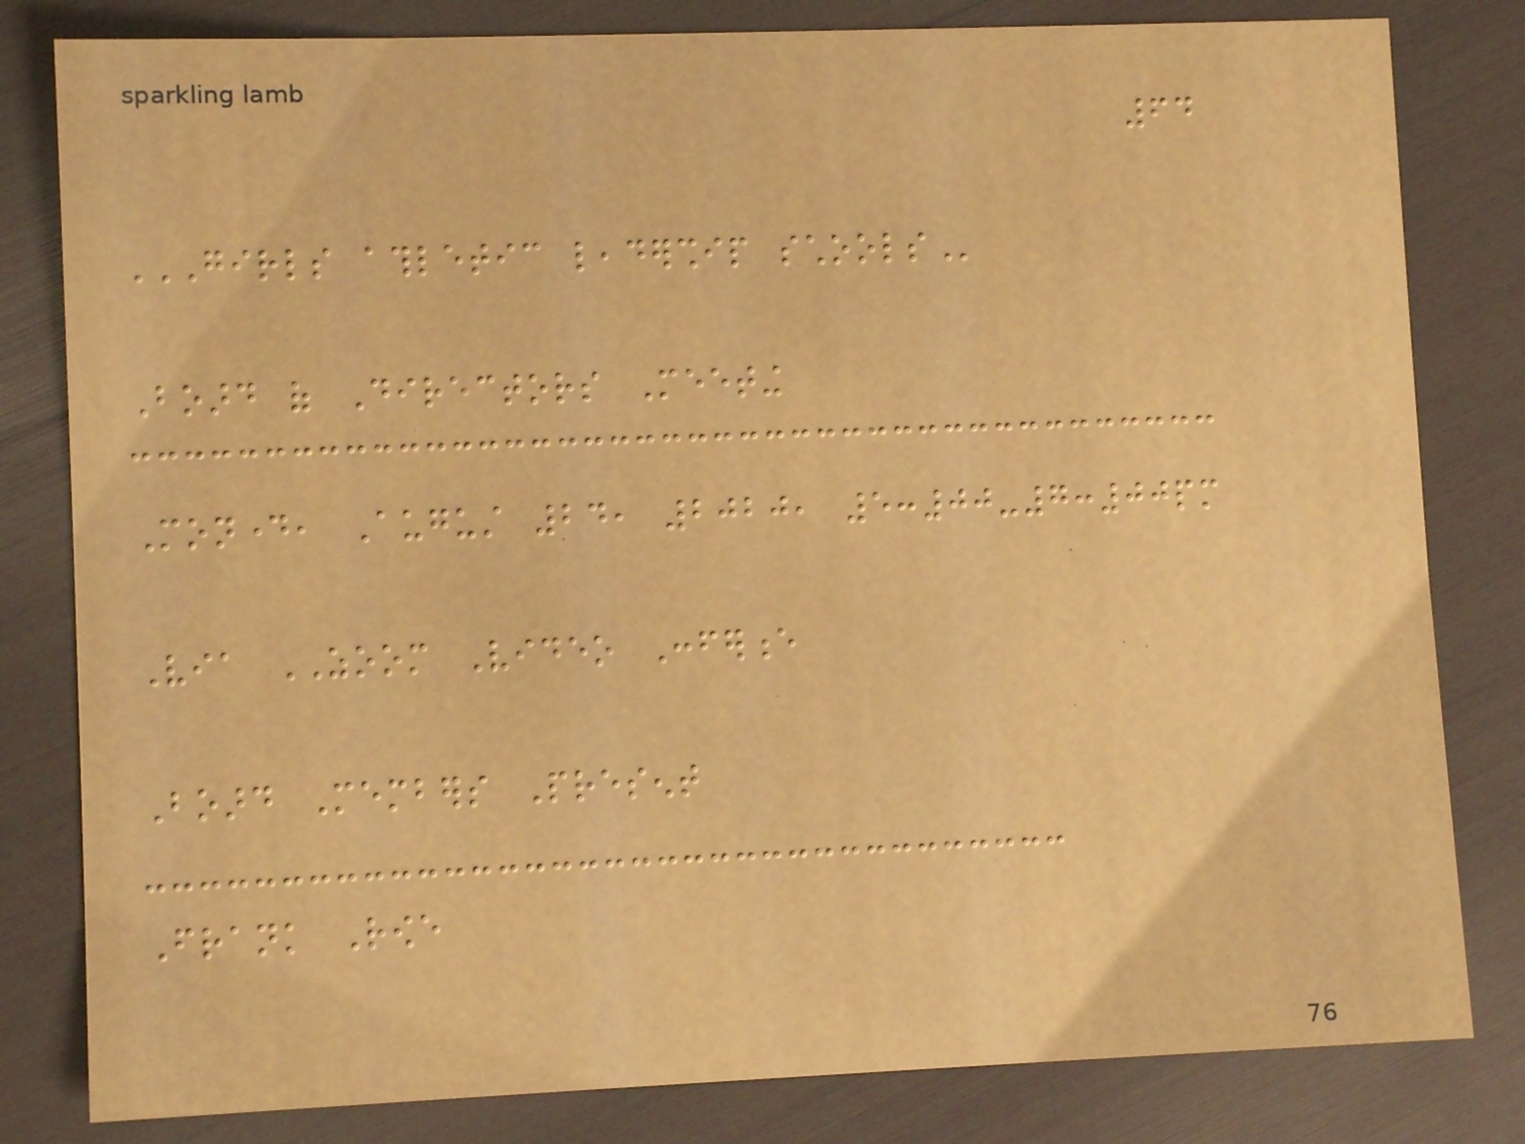64
GIRLS ATHLETIC LEADERSHIP SCHOOLS
Board of Directors Meeting
Monday, August 24, 2020, 5:00-7:00pm
Via ZOOM Video Conference
Board Members Present
Frank Rowe
